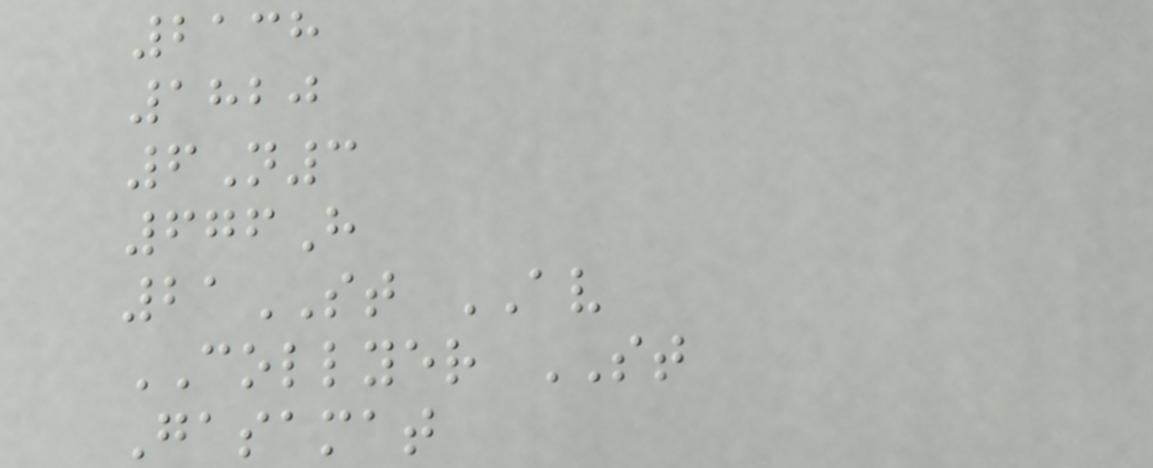2138
1820
6N3
676H
21ST AV
COLLYER ST
Gasamat
